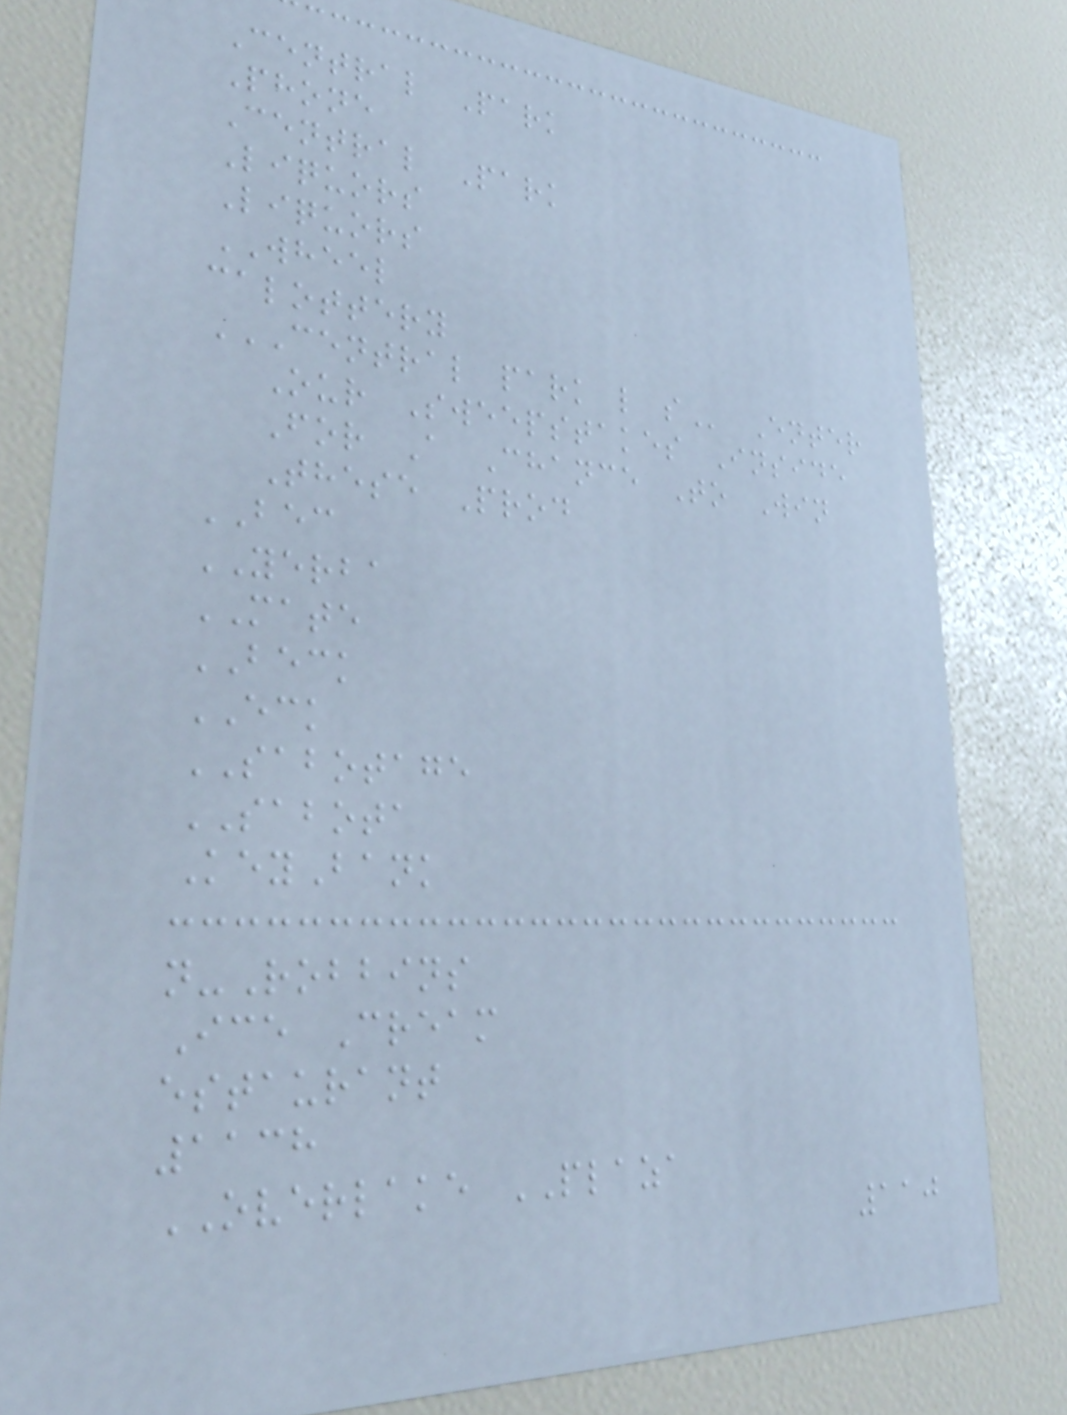Central Park
Phone
Central Park
Liquors
Liquors
WHEEL
calottery
CENTRAL PARK L S Enter
Our Sweepstakes Inside
For A Chance To Win
These Prod
BEC
YERBA
MATE
BECK
ECK
SABOTAGE
SABOTA
KeyBank
n-Robbins
Ice Cream
estaurant
1138
OVERLAKE PLAZA
110
